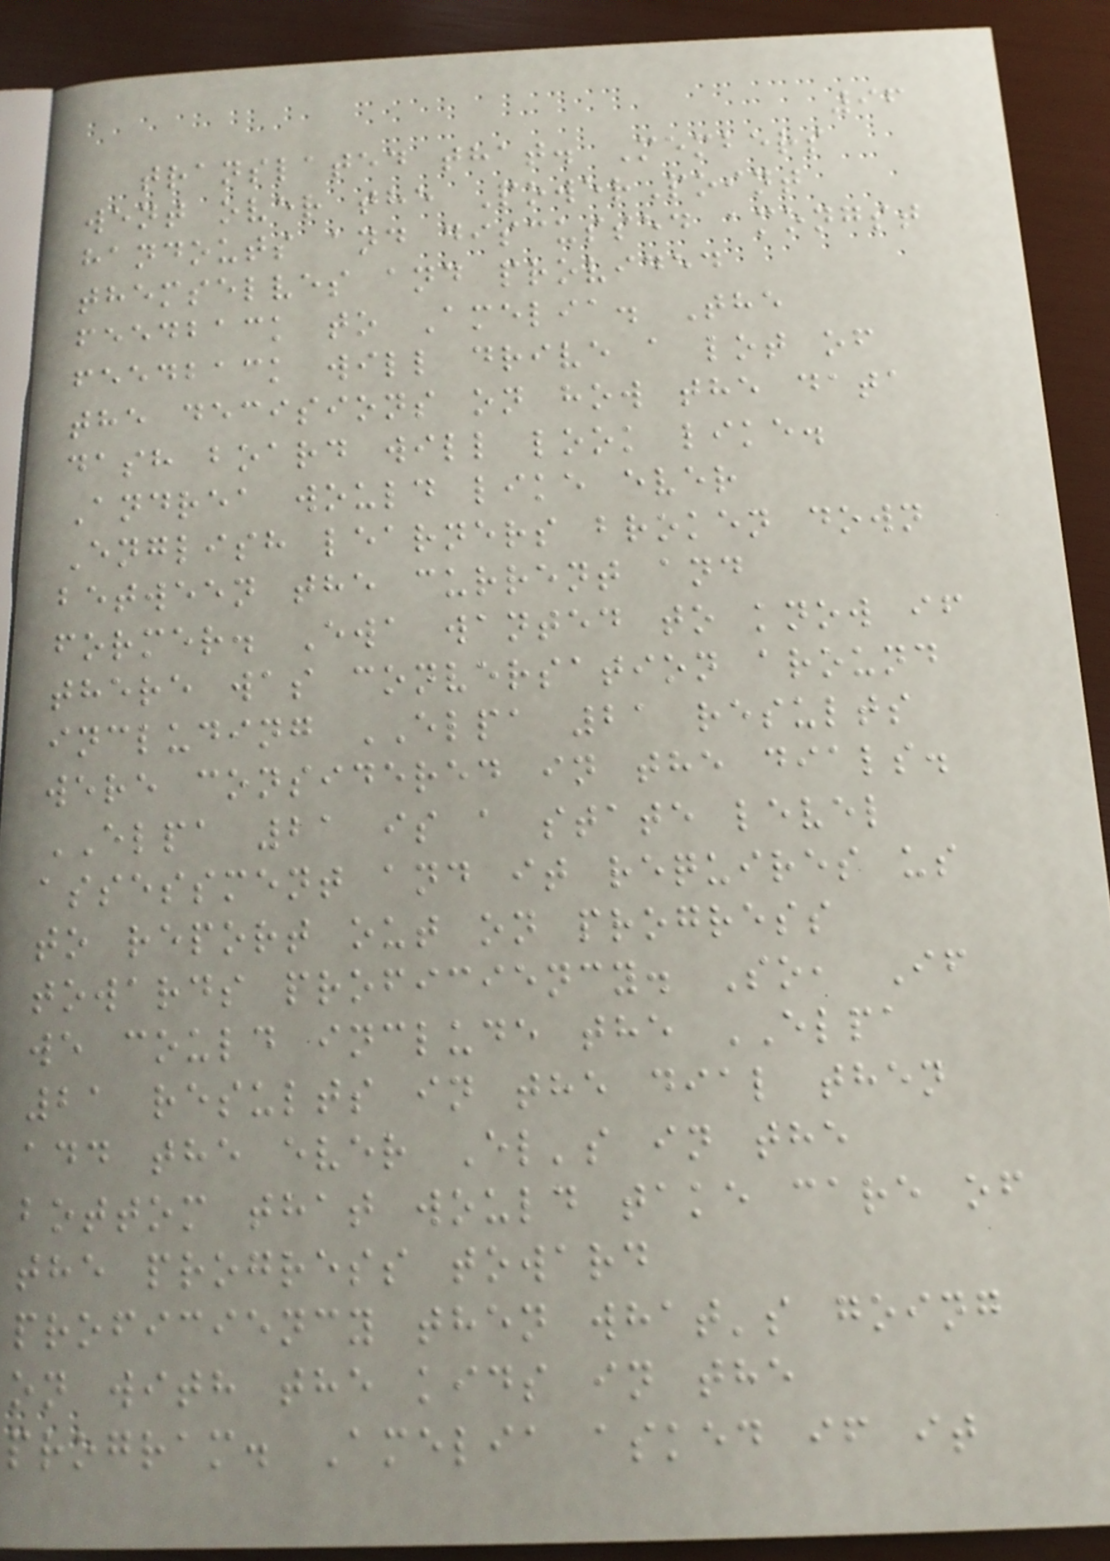96
translated that. Members
went over the PowerPoint
handouts and discussed amongst
themselves and provided
feedback to Amelia. The
feedback will drive a lot of
the decisions on how the data
dash board will look like.
Andrea would like ever
English learners broken down
between the current and
former. Ewa wanted to know if
there was conversation around
including ELPA 21 results
were considered in the dials.
ELPA 21 is a state level
assessment and it requires us
to report out on progress
towards proficiency. So, If
we could include the ELPA
21 results in the dial then
add the ever El's in the
bottom that would take care of
the progress toward
proficiency then what's going
on with the kids in the
program. Amelia asked if it
